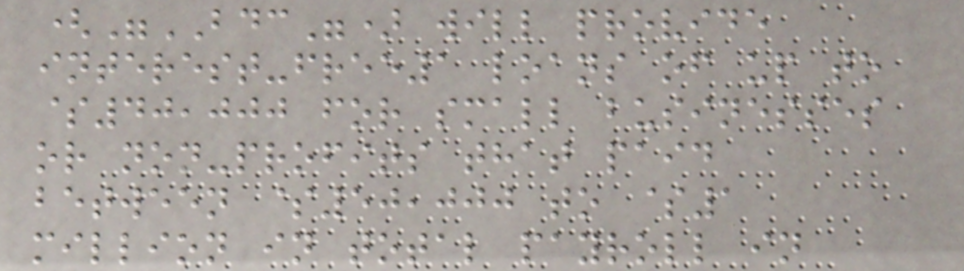("BDC") will provide
interest-free1 loans of up to
$40,000 for small businesses
or non-profits that paid
between $50,000 to $1
million in total payroll in
